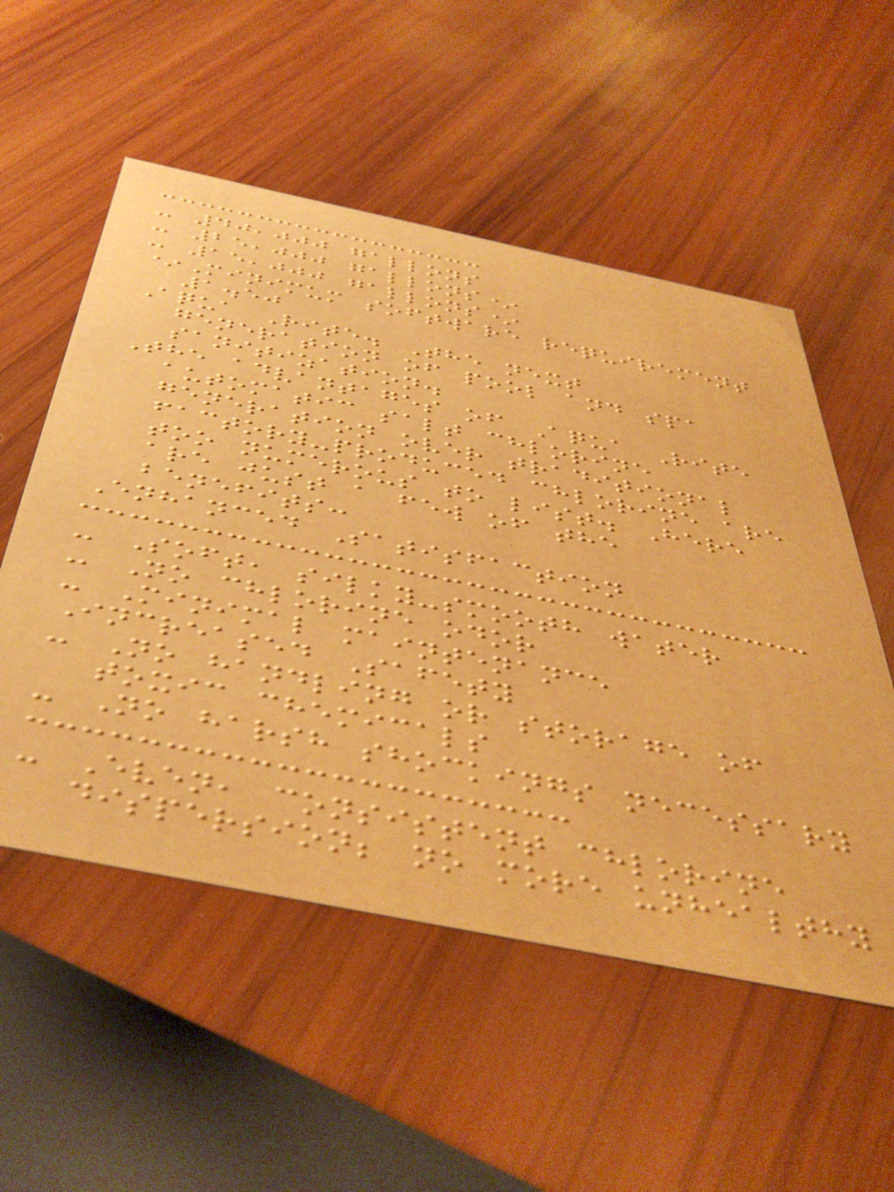- 40,000 gallons
- 25,000 gallons*
- 15,000 gallons*
*Minimum software requirement
1.50
Aqua Rite. The next
generation of pool and spa
sanitization.
The advantages of Aqua Rite
automatic salt chlorine
generation over traditional
factory-produced chlorine are
too numerous to list. Here
are just a few of the
benefits:
Enhanced Satisfaction
- Soft, silky-smooth water
- No chlorine odor
- Minimal maintenance
Increased Safety
- No handling or storage of
toxic chemicals
- No harsh shockings necessary
- Even, consistent chlorine
dispersion; no more unhealthy
